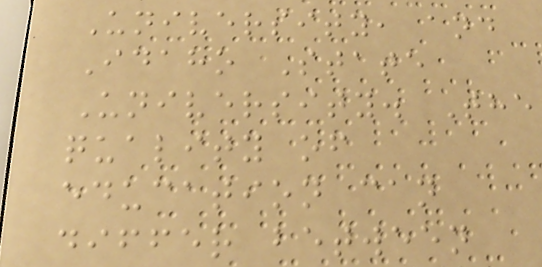University, and
Idaho State
University. The
quality of
education can
differ between
